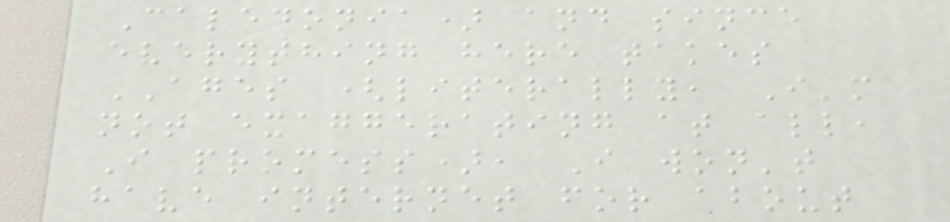Caledonia) and since
everything here takes
AGES (literally, I'm
not exaggerating at all,
I promess), I won't
have internet for about
